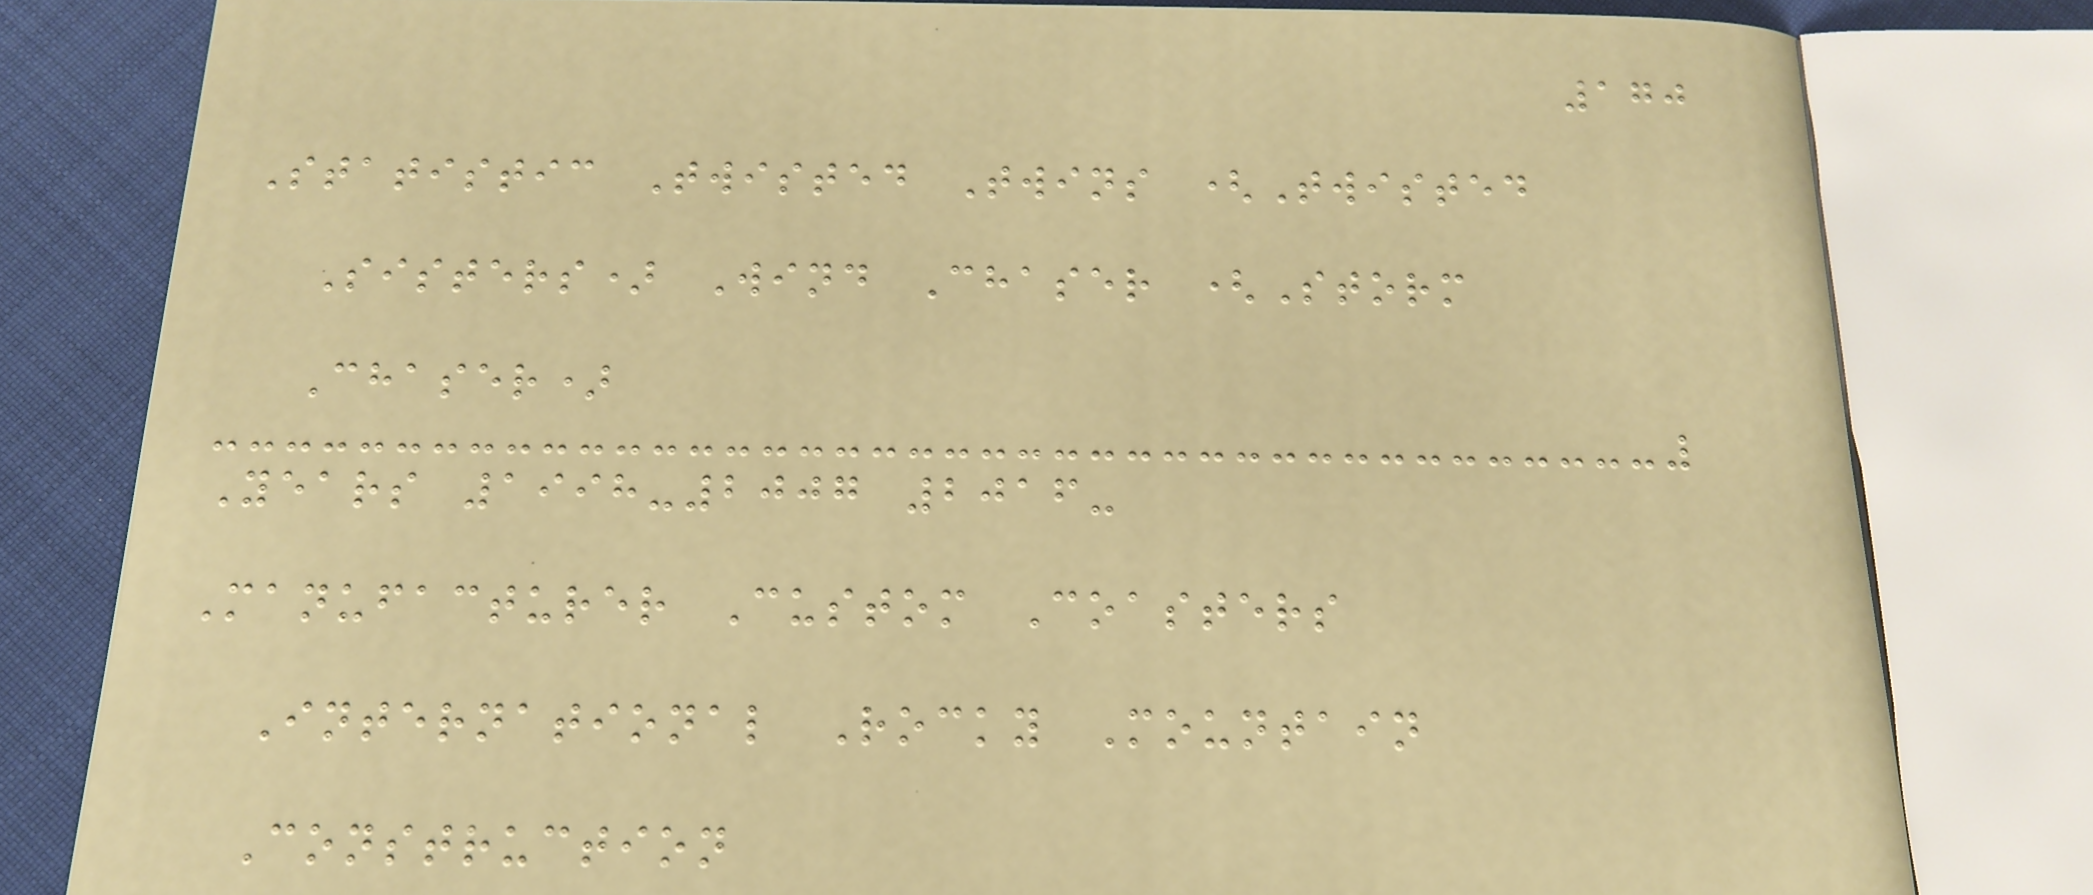170
Statistic Twisted Twins (Twisted
Sisters) Wind Chaser (Storm
Chaser)
Years 1998-2007 2016-
Manufacturer Custom Coasters
International Rocky Mountain
Construction
